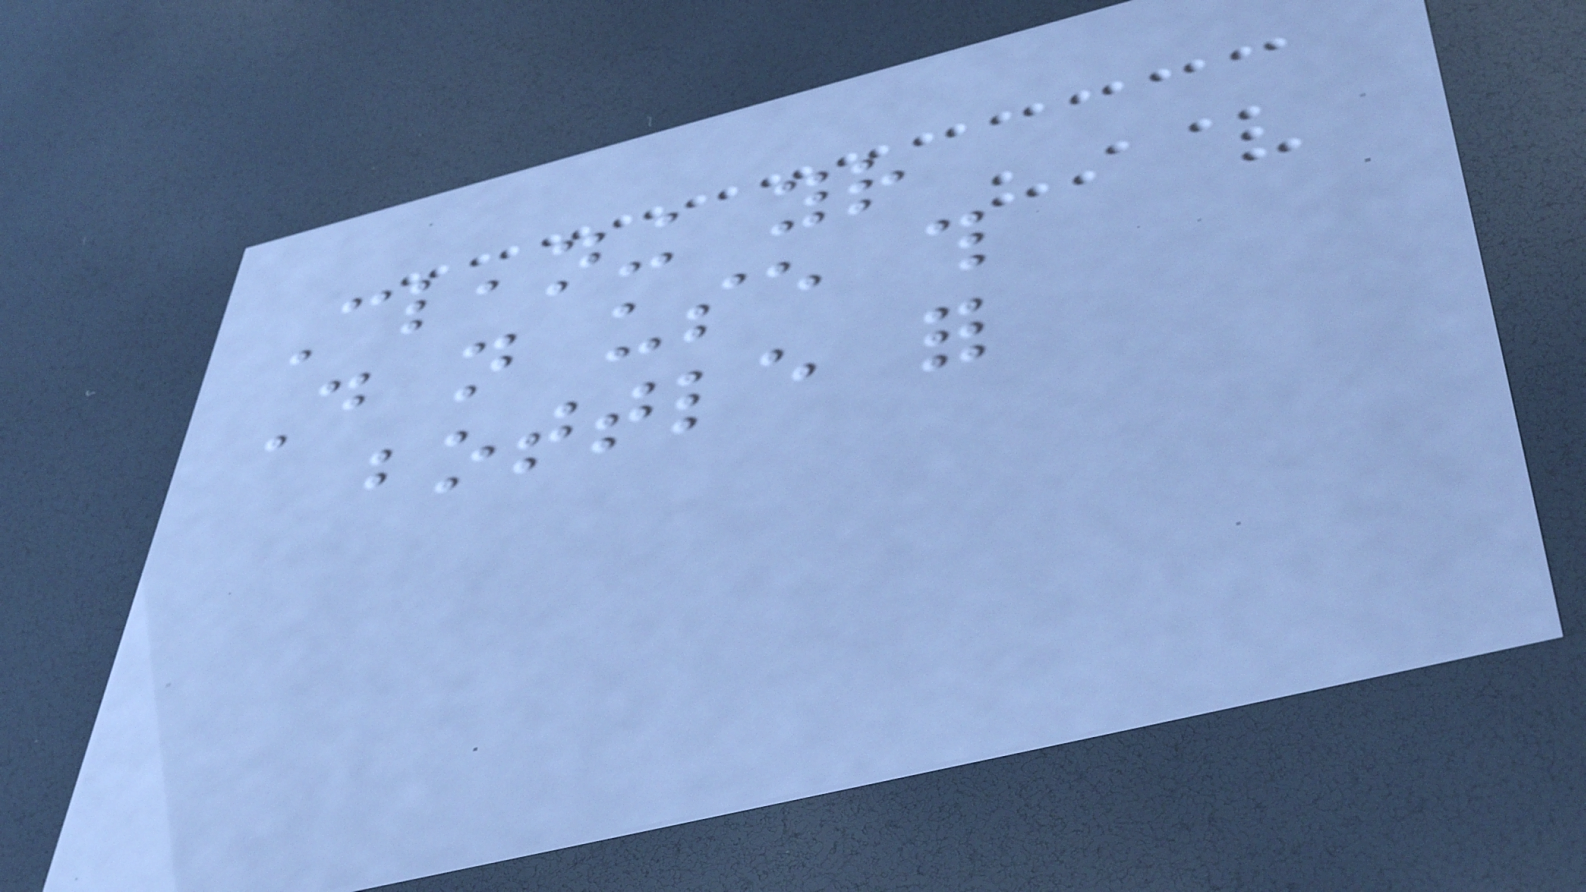Cleaning your
Do not use this
bottle for
